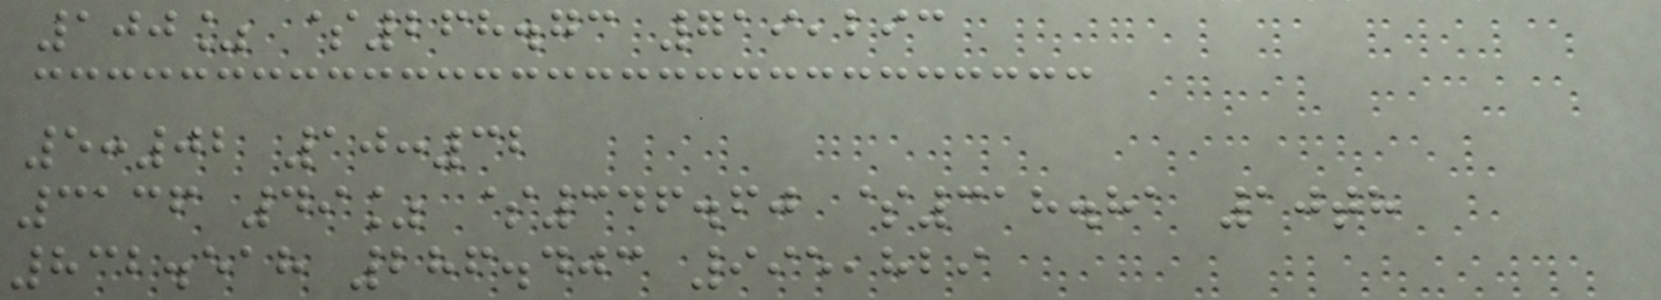100% $268.73 719,293
5:02 10:32
3136 49% $346.60 $318.81 10th
832.518 286.403 995,829
